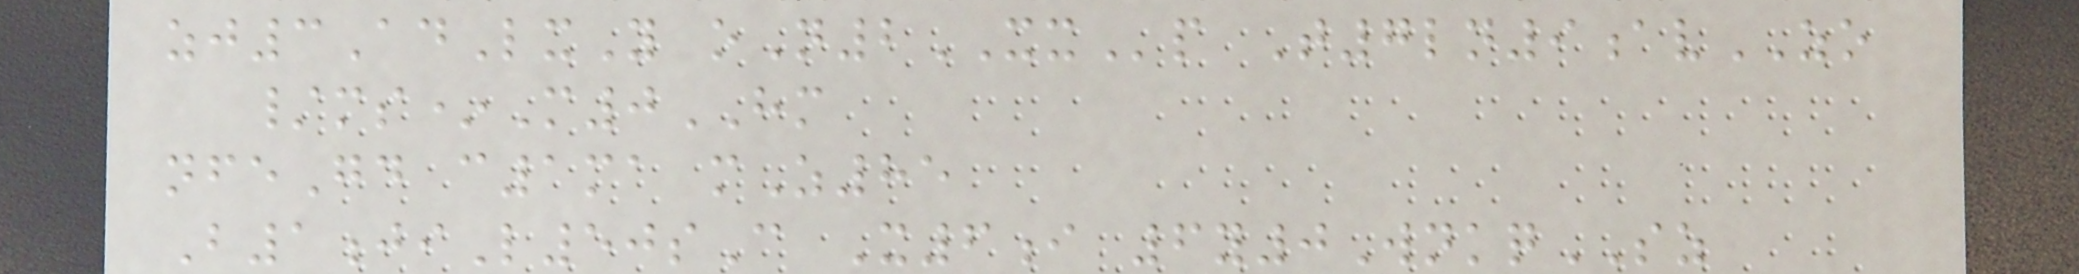zj3AdLxY oN2XXp T7ln9avZO
/ms*M0HM
nfeGd c1ma mZ85
B1jiL50sC X6i 6y0WnkqSZ
